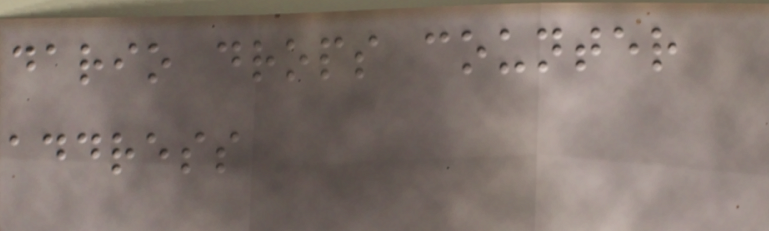dario drops counter
address
